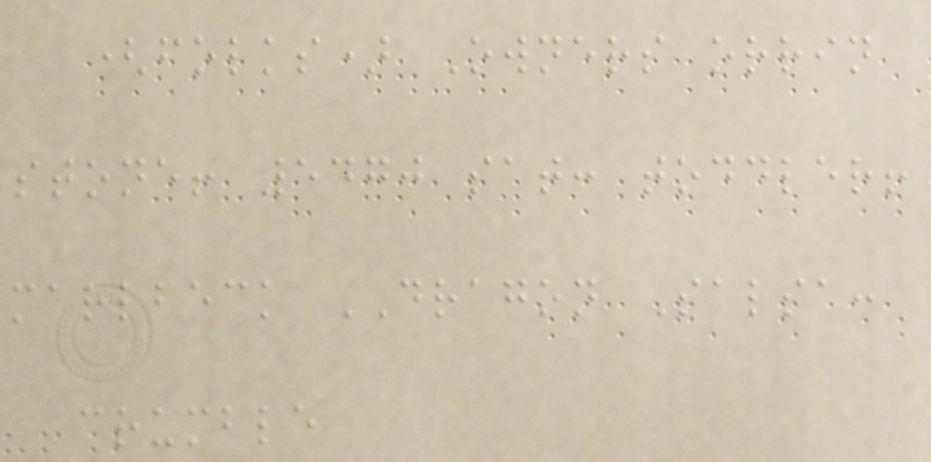(folks) Owners orrin
stone! 5470 sat: toddler!
marlbeck DRAGON Salsa:
crumble
